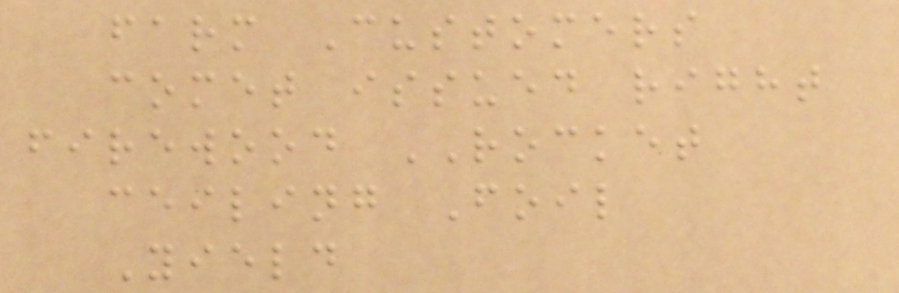farm Customers
comet issued right
firewood ROCKET
ceiling Foil
Yield
